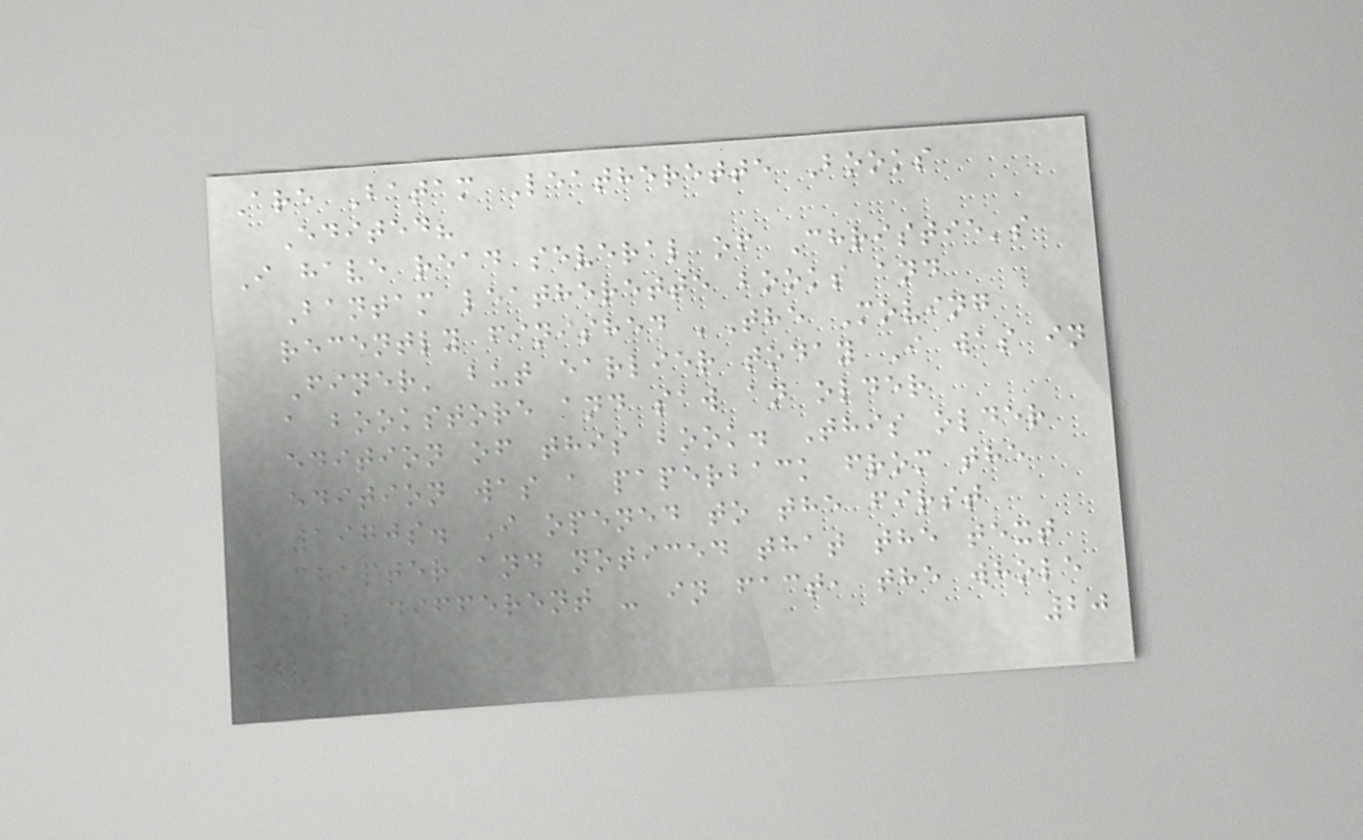Are Batam Leatherette Books
Edited?
I have read several of Christie's
Bantam leatherette books and
recently finished 'The Moving
Finer' but earlier today I was in
a bookstore and saw an older
edition of this book. This older
edition was a paperback from the
1970s. I opened to the first
chapter and noticed that the text
was different - in fact, the whole
20
